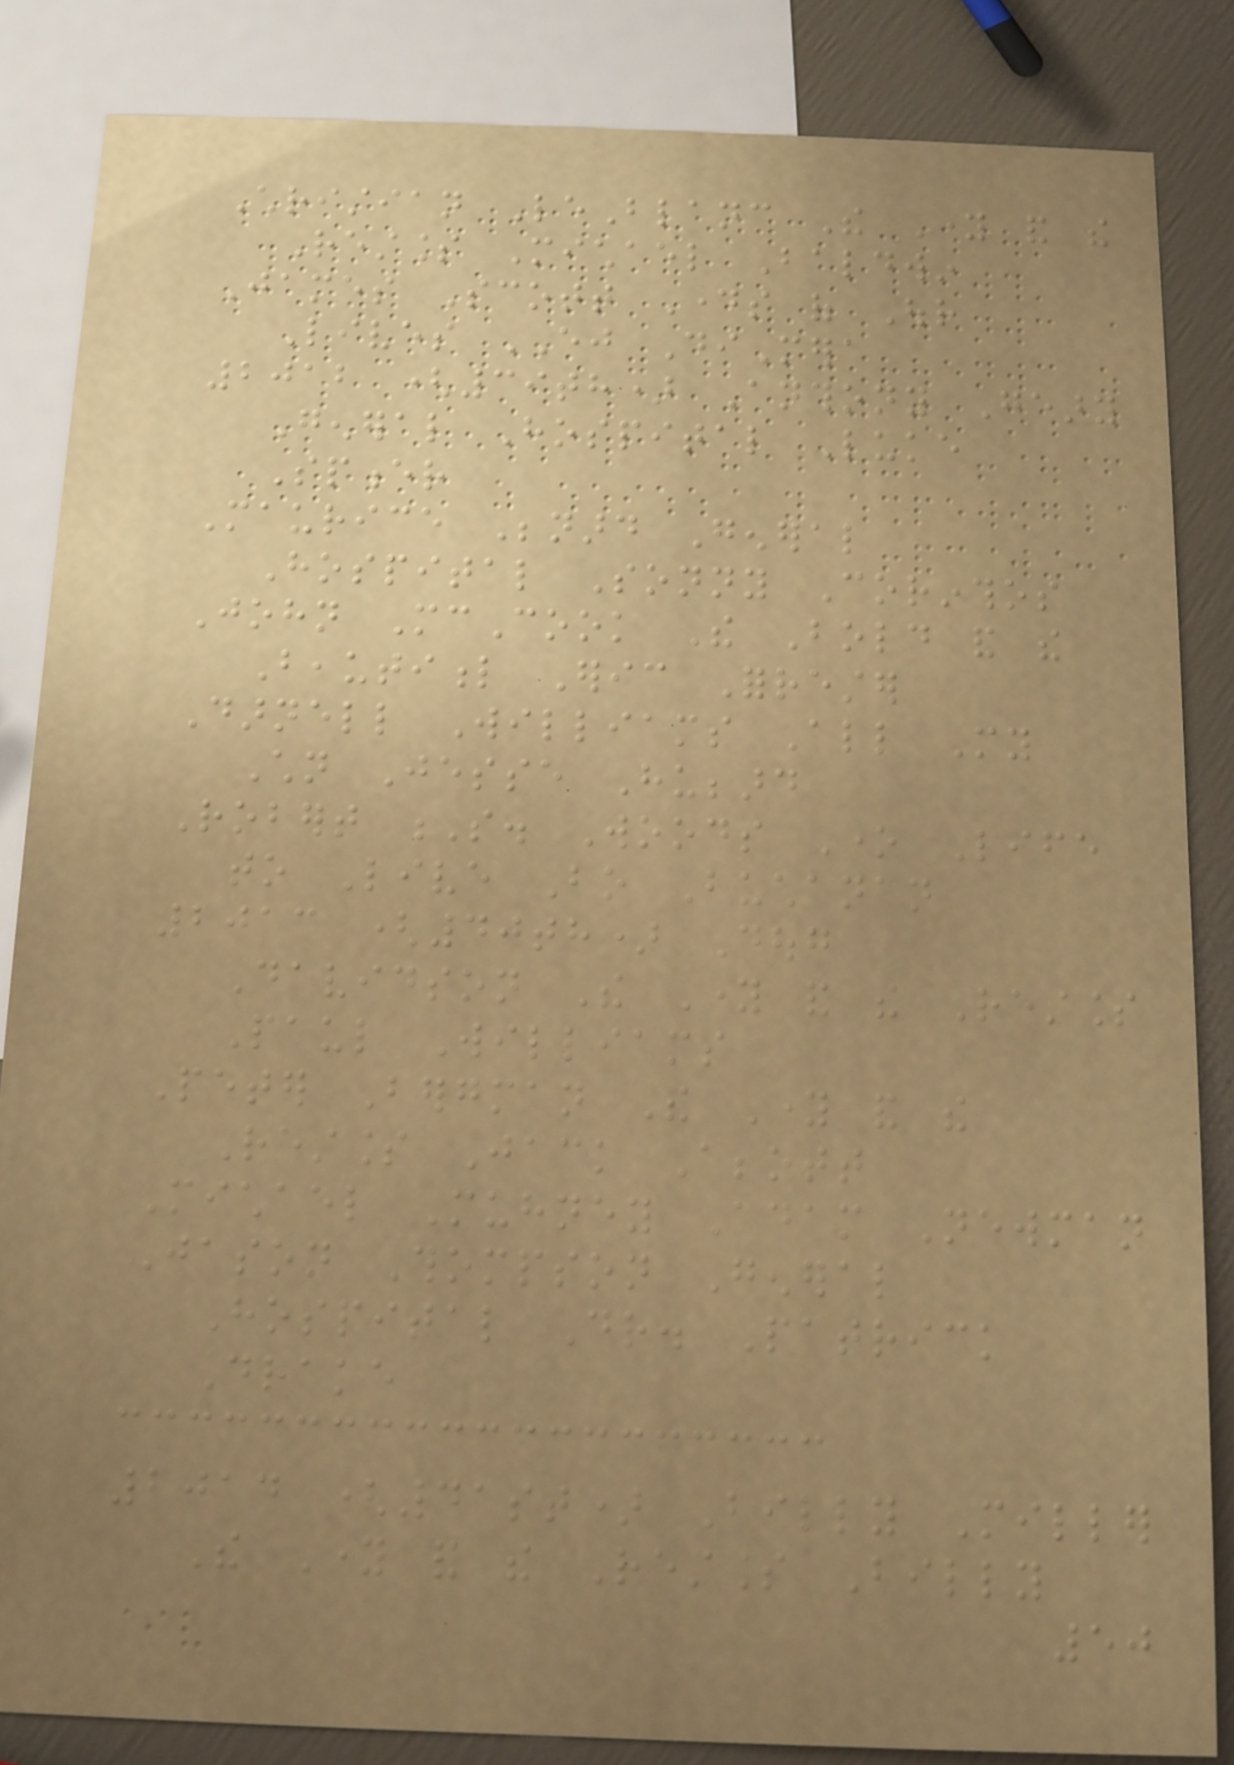Christian LeBlanc The Young and the
Restless Michael Baldwin
James Scott Days of Our
Lives EJ DiMera
2012 (39th) Anthony Geary
General Hospital Luke
Spencer
Maurice Benard General
Hospital Sonny Corinthos
John McCook The Bold and the
Beautiful Eric Forrester
Darnell Williams All My
Children Jesse Hubbard
Robert S. Woods One Life
to Live Bo Buchanan
2013 (40th) Doug
Davidson The Young and the Restless
Paul Williams
Peter Bergman The Young and the
Restless Jack Abbott
Michael Muhney Adam Newman
Jason Thompson General
Hospital Dr. Patrick
Drake
2014 (41st) Billy Miller
The Young and the Restless Billy
50
